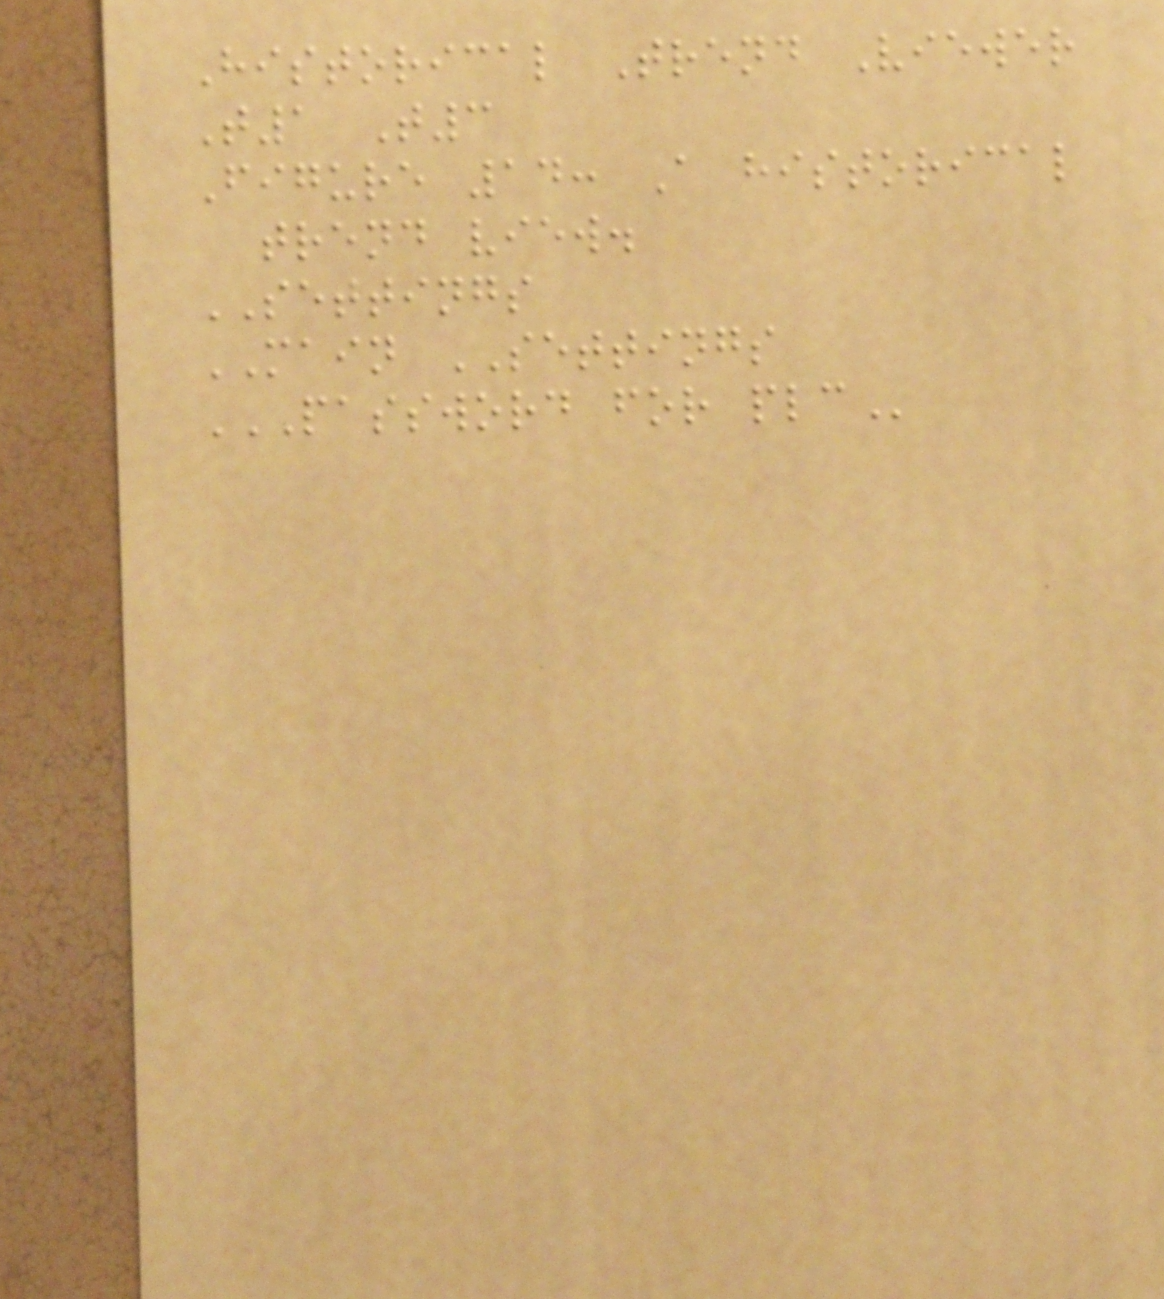Historical Trend Viewer
T1 T3
Figure 14: A historical
trend view.
SETTINGS
MAIN SETTINGS
PASSWORD FOR PLC
